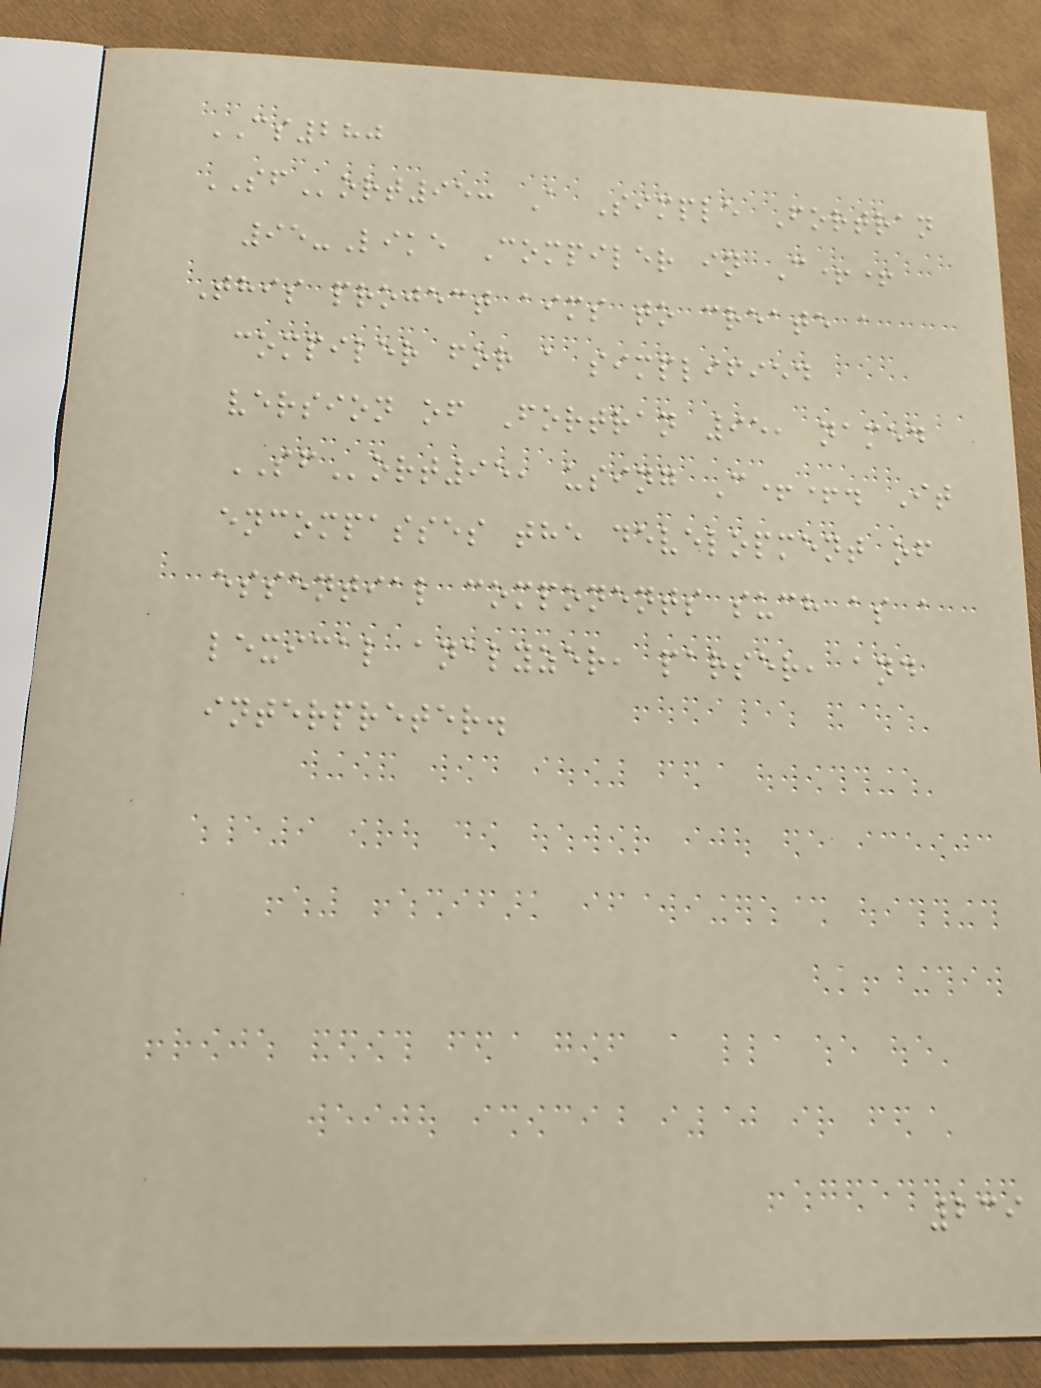CS280
SFort95: A Simple Fortran
95-Like Compiler in C++
This project aims to create a
compiler for a simplified
version of Fortran 95, named
SFort95, using C++. It
encompasses the development of
essential components such as a
lexical analyzer, parser, and
interpreter.
239
